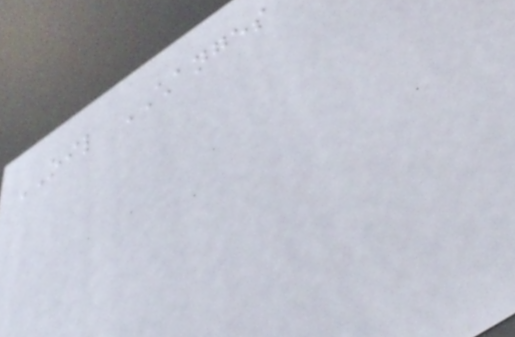OIL CHANGES
